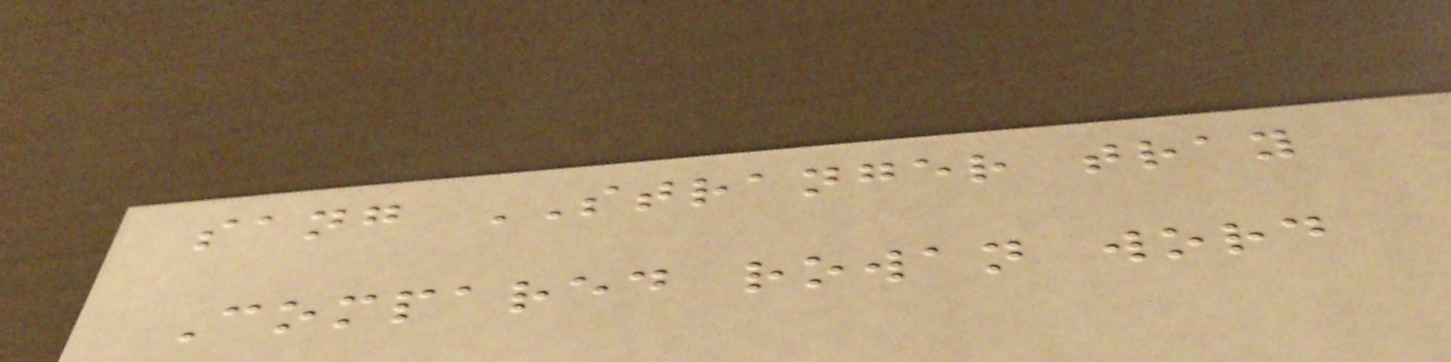sang STRANGER tray
Compared rowan word
